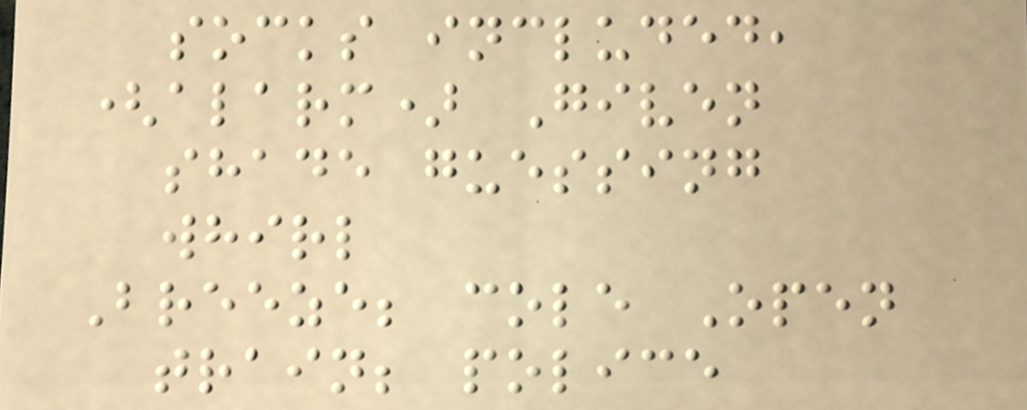socks included,
(alarm) Given
shade guessing
whirl
Breeze; cole Open
train; police
